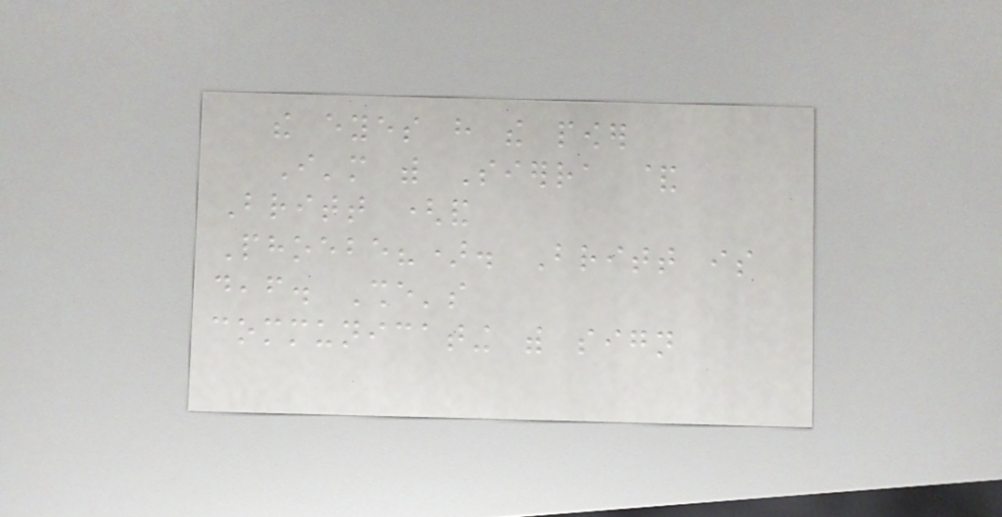the eyes have the power
I'm with Sierra &
Britt (and
Phoebe?). Britt is
deaf. She's
communicating with sign
